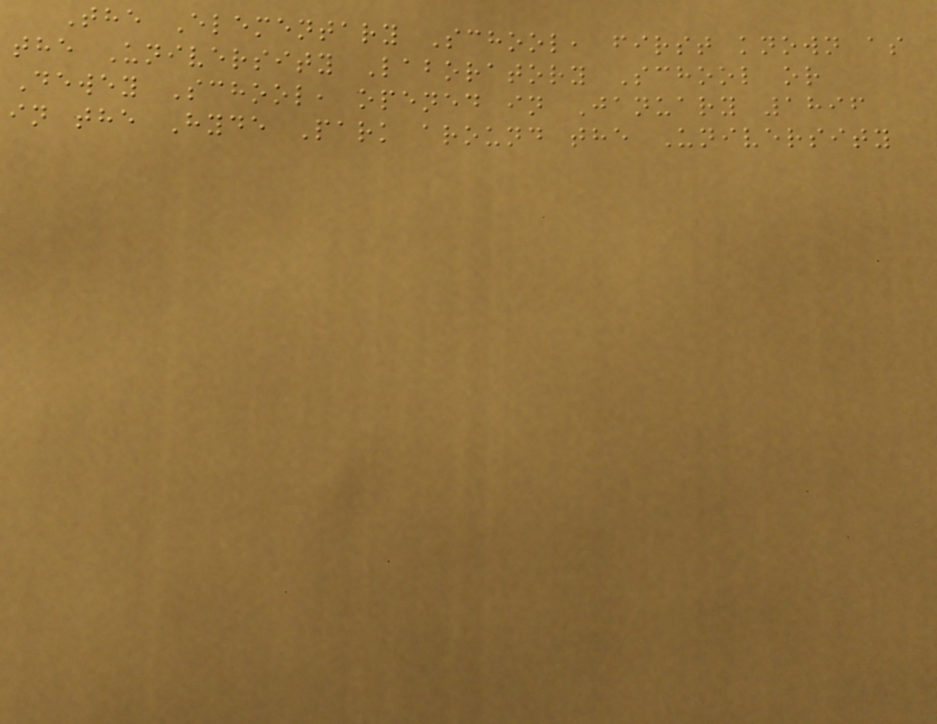The Elementary School, first known as
the University Laboratory School or
Dewey School, opened in January 1896
in the Hyde Park around the University
